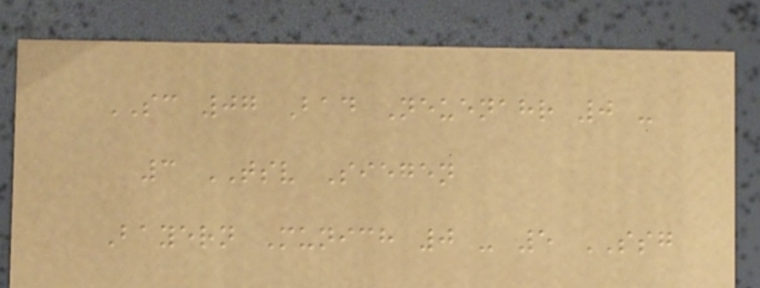SC 07 Bad Neuenahr 0 -
3 TSV Siegen
Bayern Munich 0 - 5 SSG
